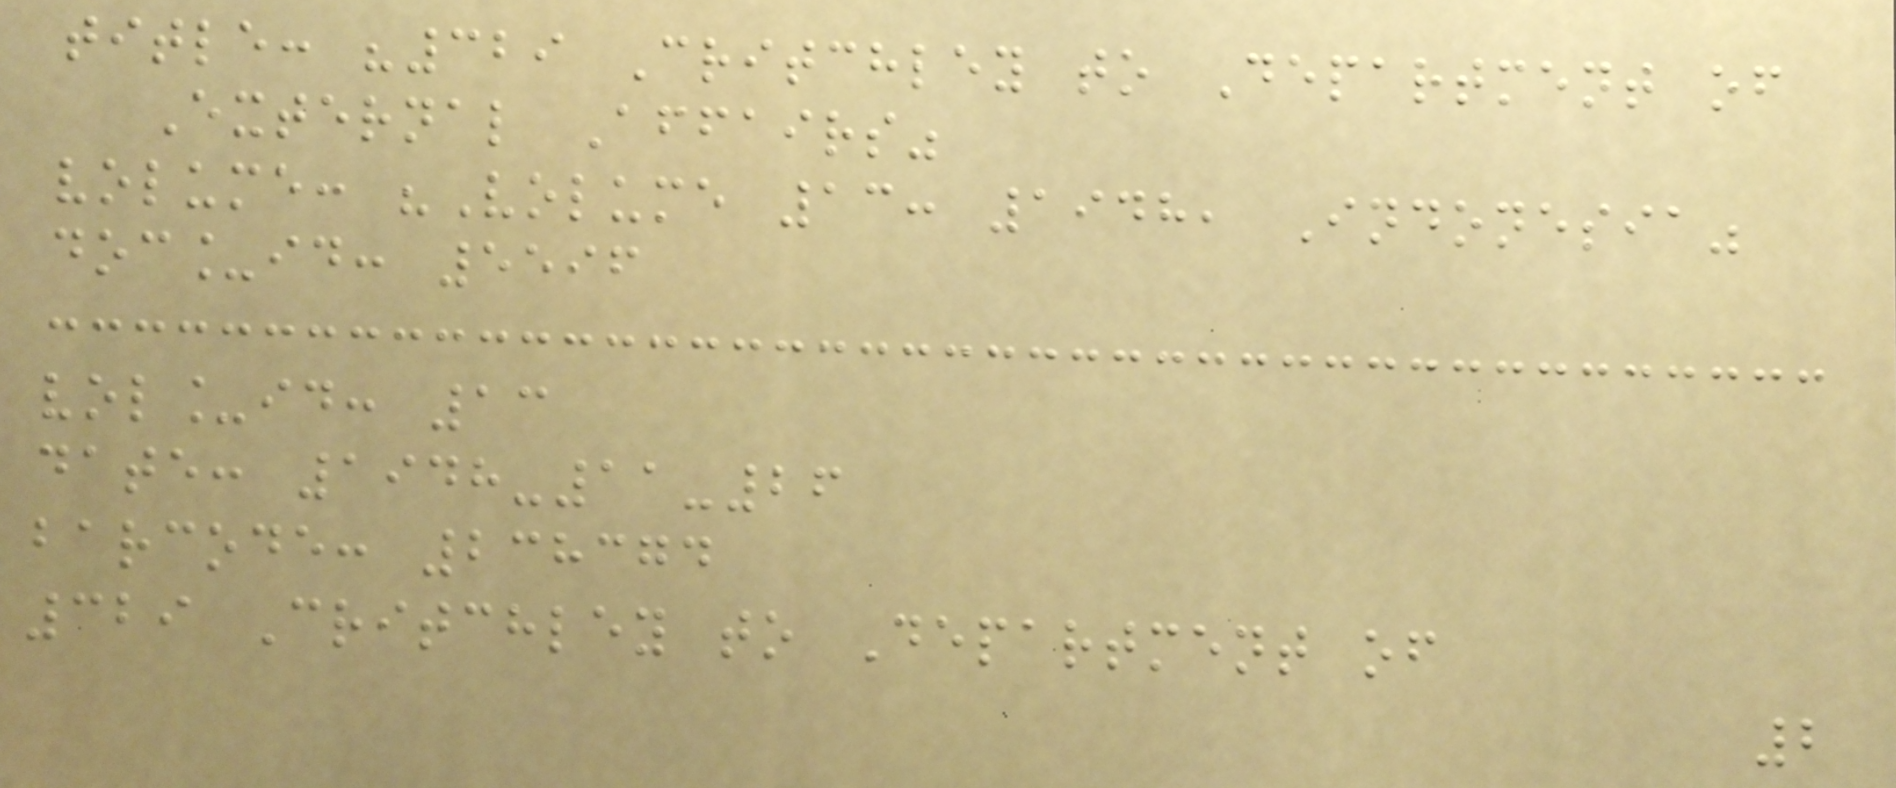title: "329 Critchley to Department of
External Affairs"
volume: "Volume 13: 1948, Indonesia"
doc_id: 5596
vol_id: 13
date: 1948-11-26
barcode: 238374
329 Critchley to Department of
2
